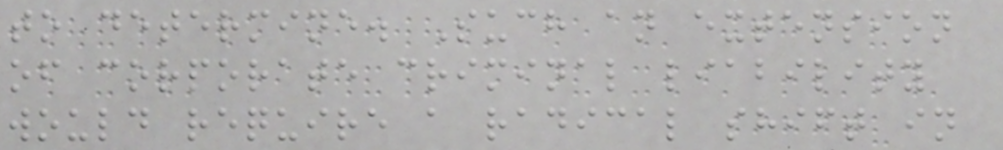to determine. Such an extension
of corporate criminal liability
would require a radical shift in
